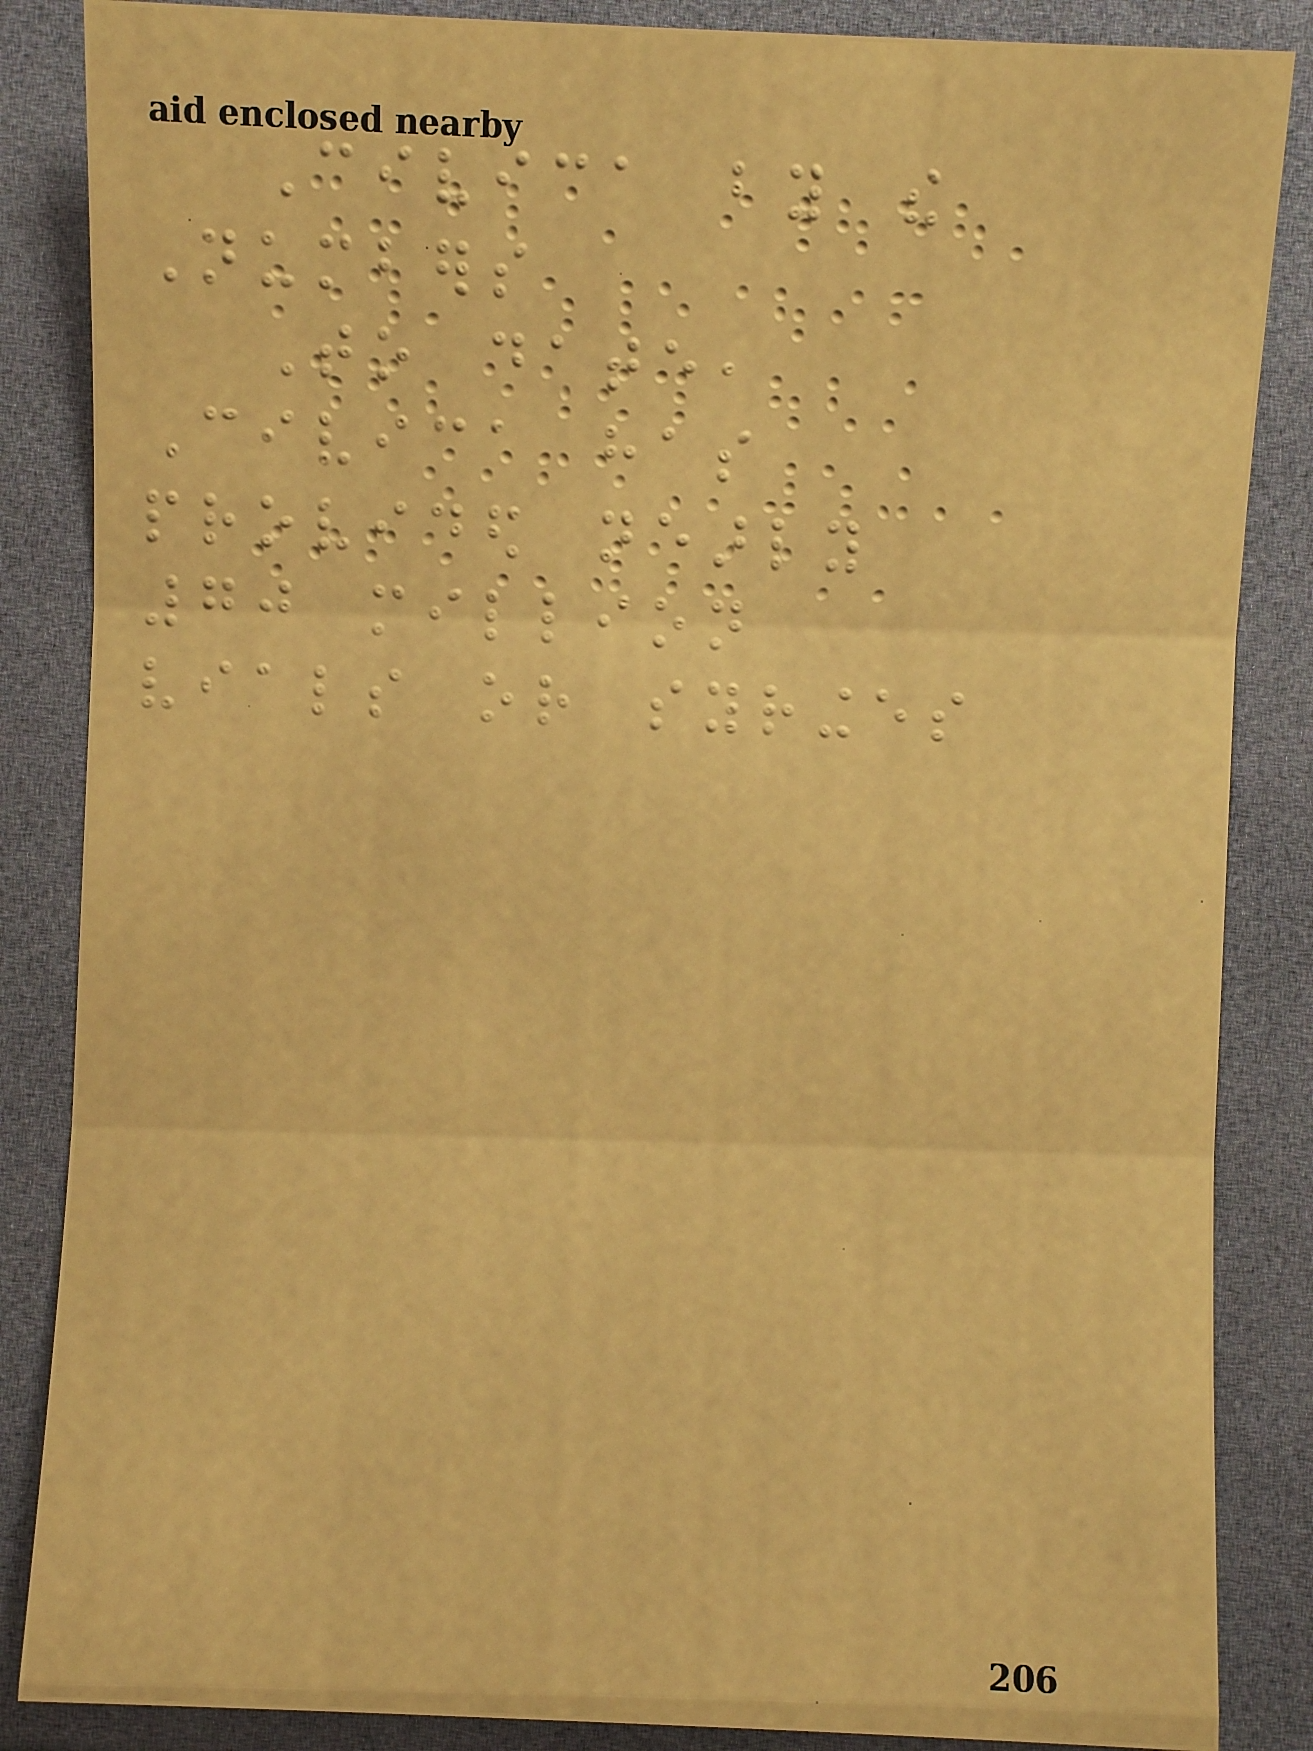Civica by the
Numbers
To date,
Civica has
provided nearly
70 million
vials or syringes
